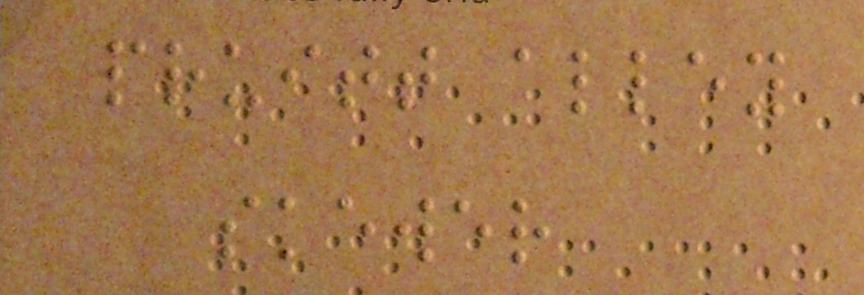pruitt alley
skewer
